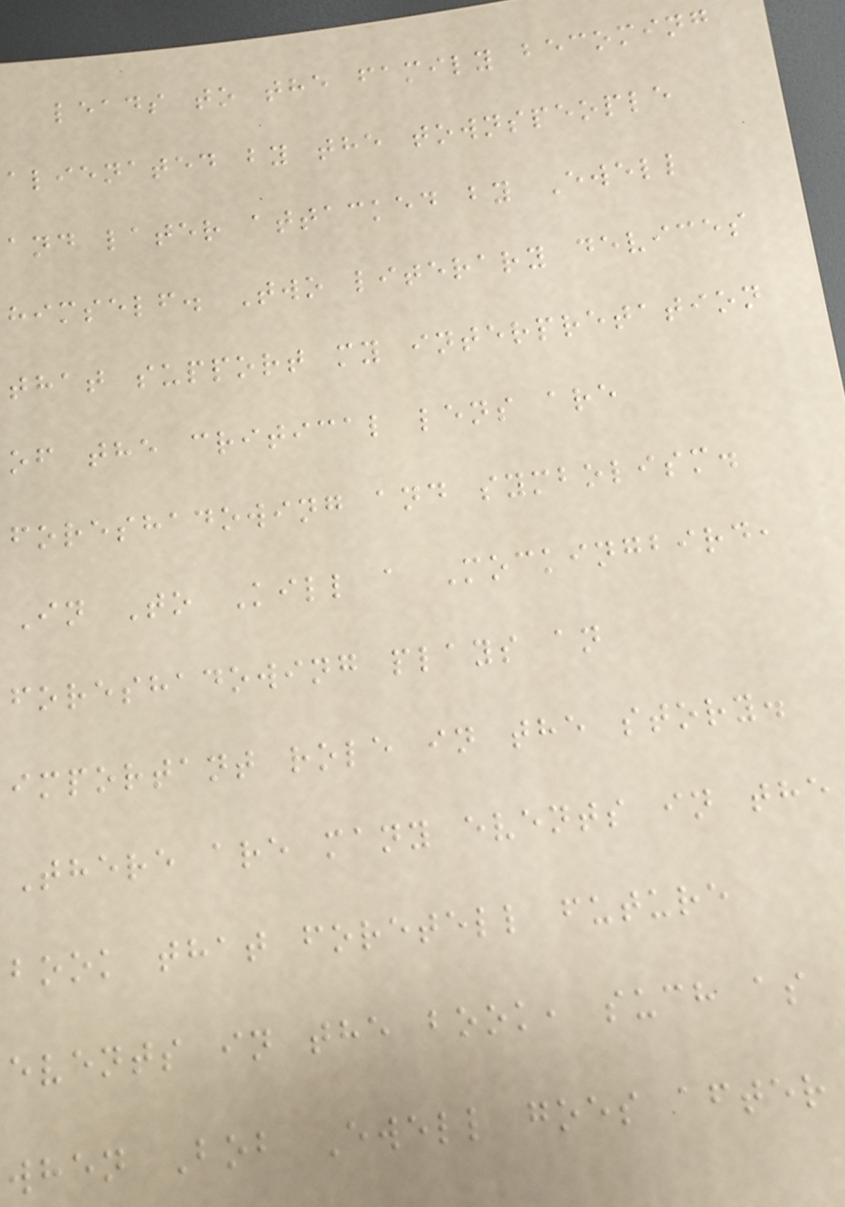leads to the family becoming
alienated by the townspeople
and later attacked by Ewell
himself. Two literary devices
that support my interpretation
of the critical lens are
foreshadowing and symbolism.
In To Kill a Mockingbird,
foreshadowing plays an
important role in the story.
There are many events in the
book that foretell future
events in the book, such as
when Bob Ewell goes after
